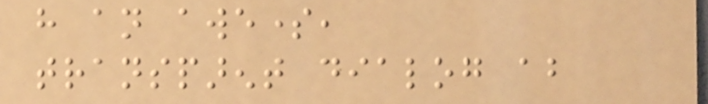have an awesome,
transparent dialog about
